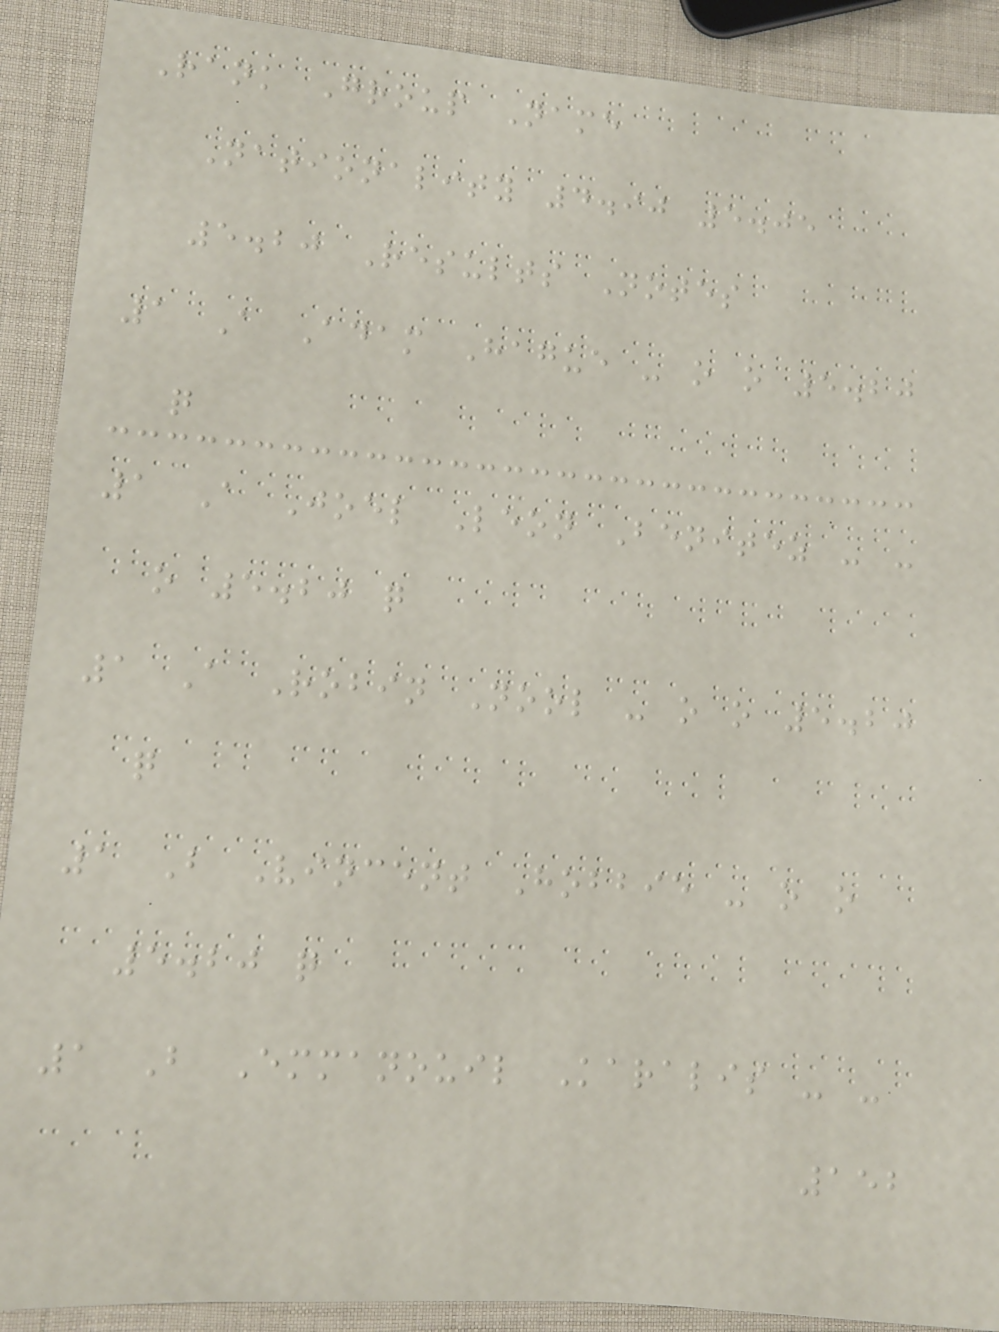Rank Group Name
Nationality 4.90 5.05
5.20 Results Notes
1 A Adam Hague - o o 5.20
q
1 A Joel Leon Benitez - -
o 5.20 q
1 A Robin Nool - o o 5.20
q
1 B Vincent Hobbie - o o
5.20 q
1 B Emmanouil Karalis - -
152
